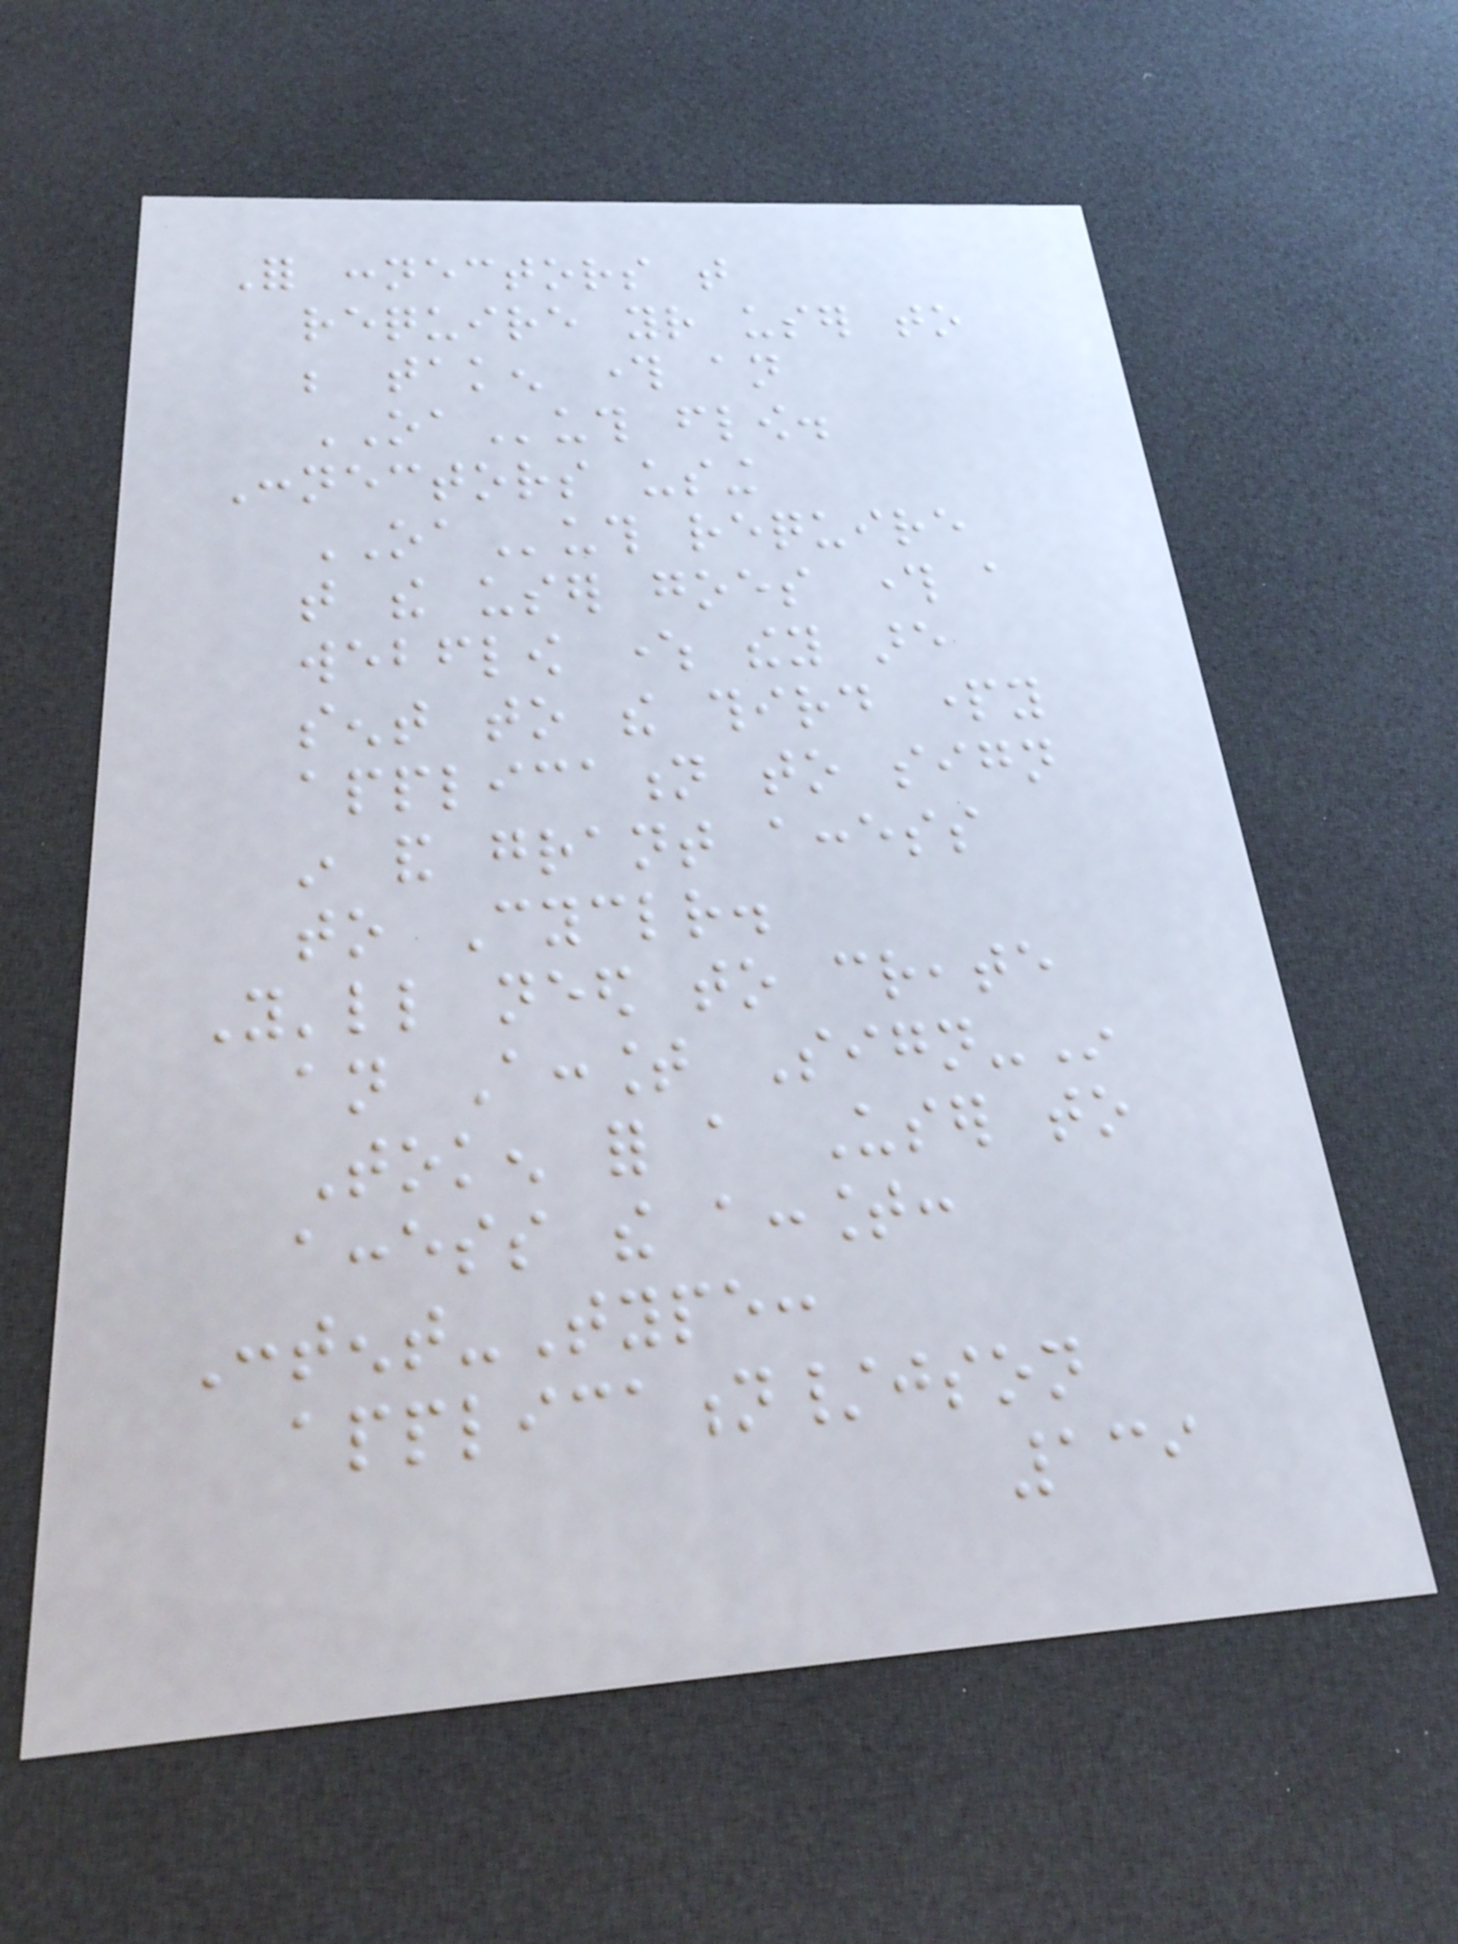For connectors that
require your user to
be taken through an
OAuth flow.
Connectors using
OAuth require
that the user goes through a
webflow where they are
sent to the third party
application to sign
in and grant access
to Cyclr.
You'll need to create
an Account Sign-In
Token for a User to
access the account:
Content-Type:
application/json
139
